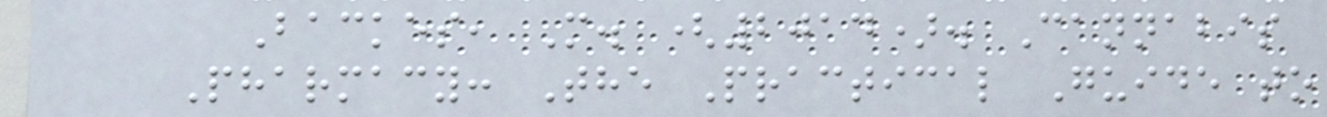Backes, M. (2014). Cannabis
Pharmacy: The Practical Guide to
